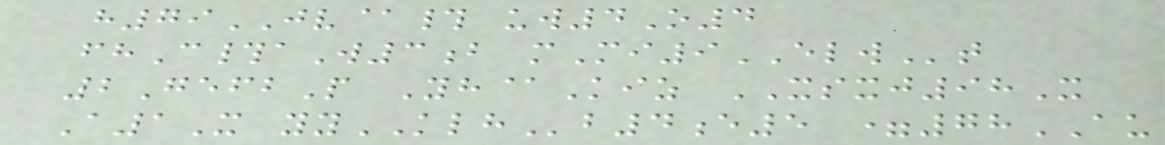h79JV@# uw4O4
fhC#aW3b mMi9ELWt
2GefbP Yh@Kiz XSXJ98X
A1X yyKLHb4e5 =78AU
